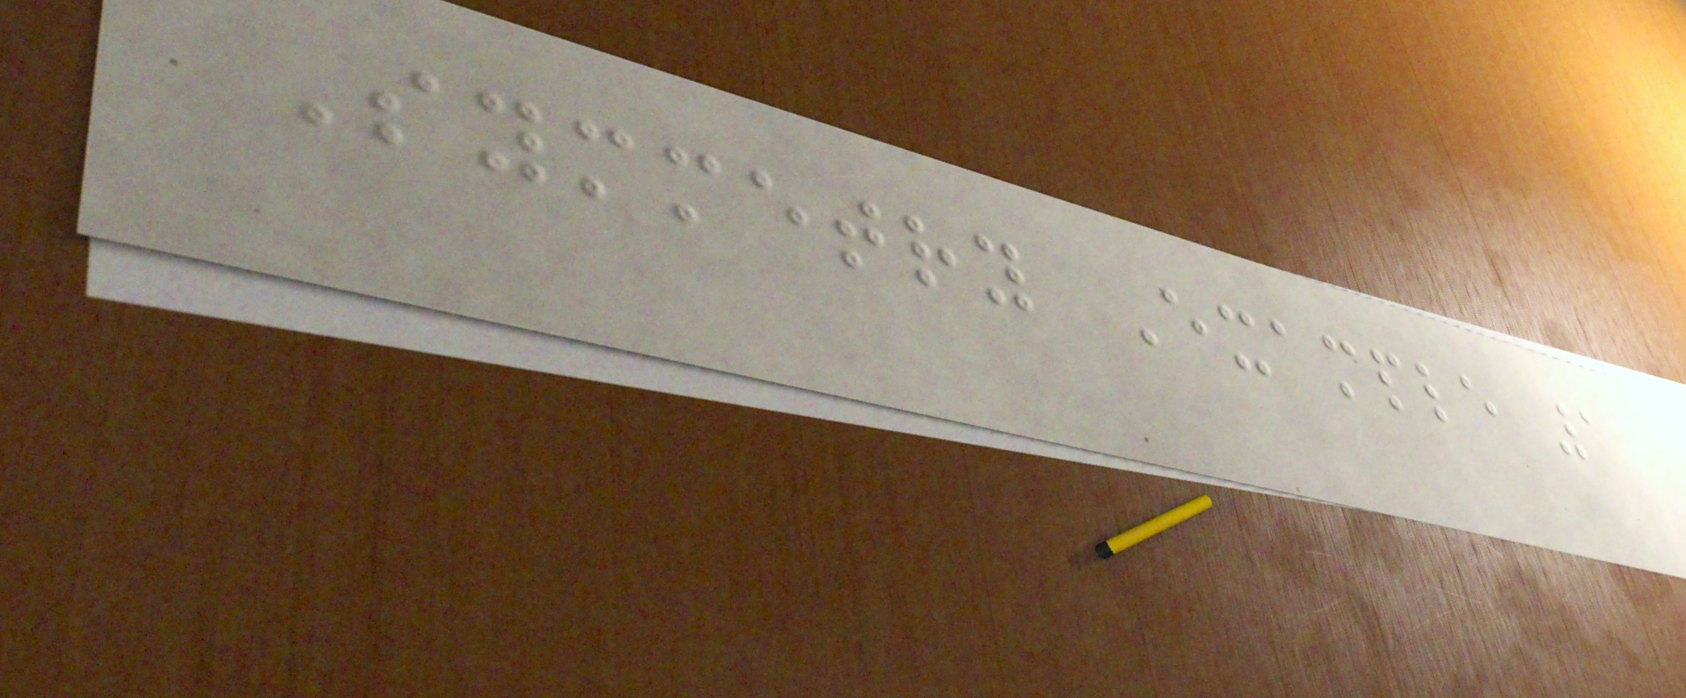Symmetry Example 1
